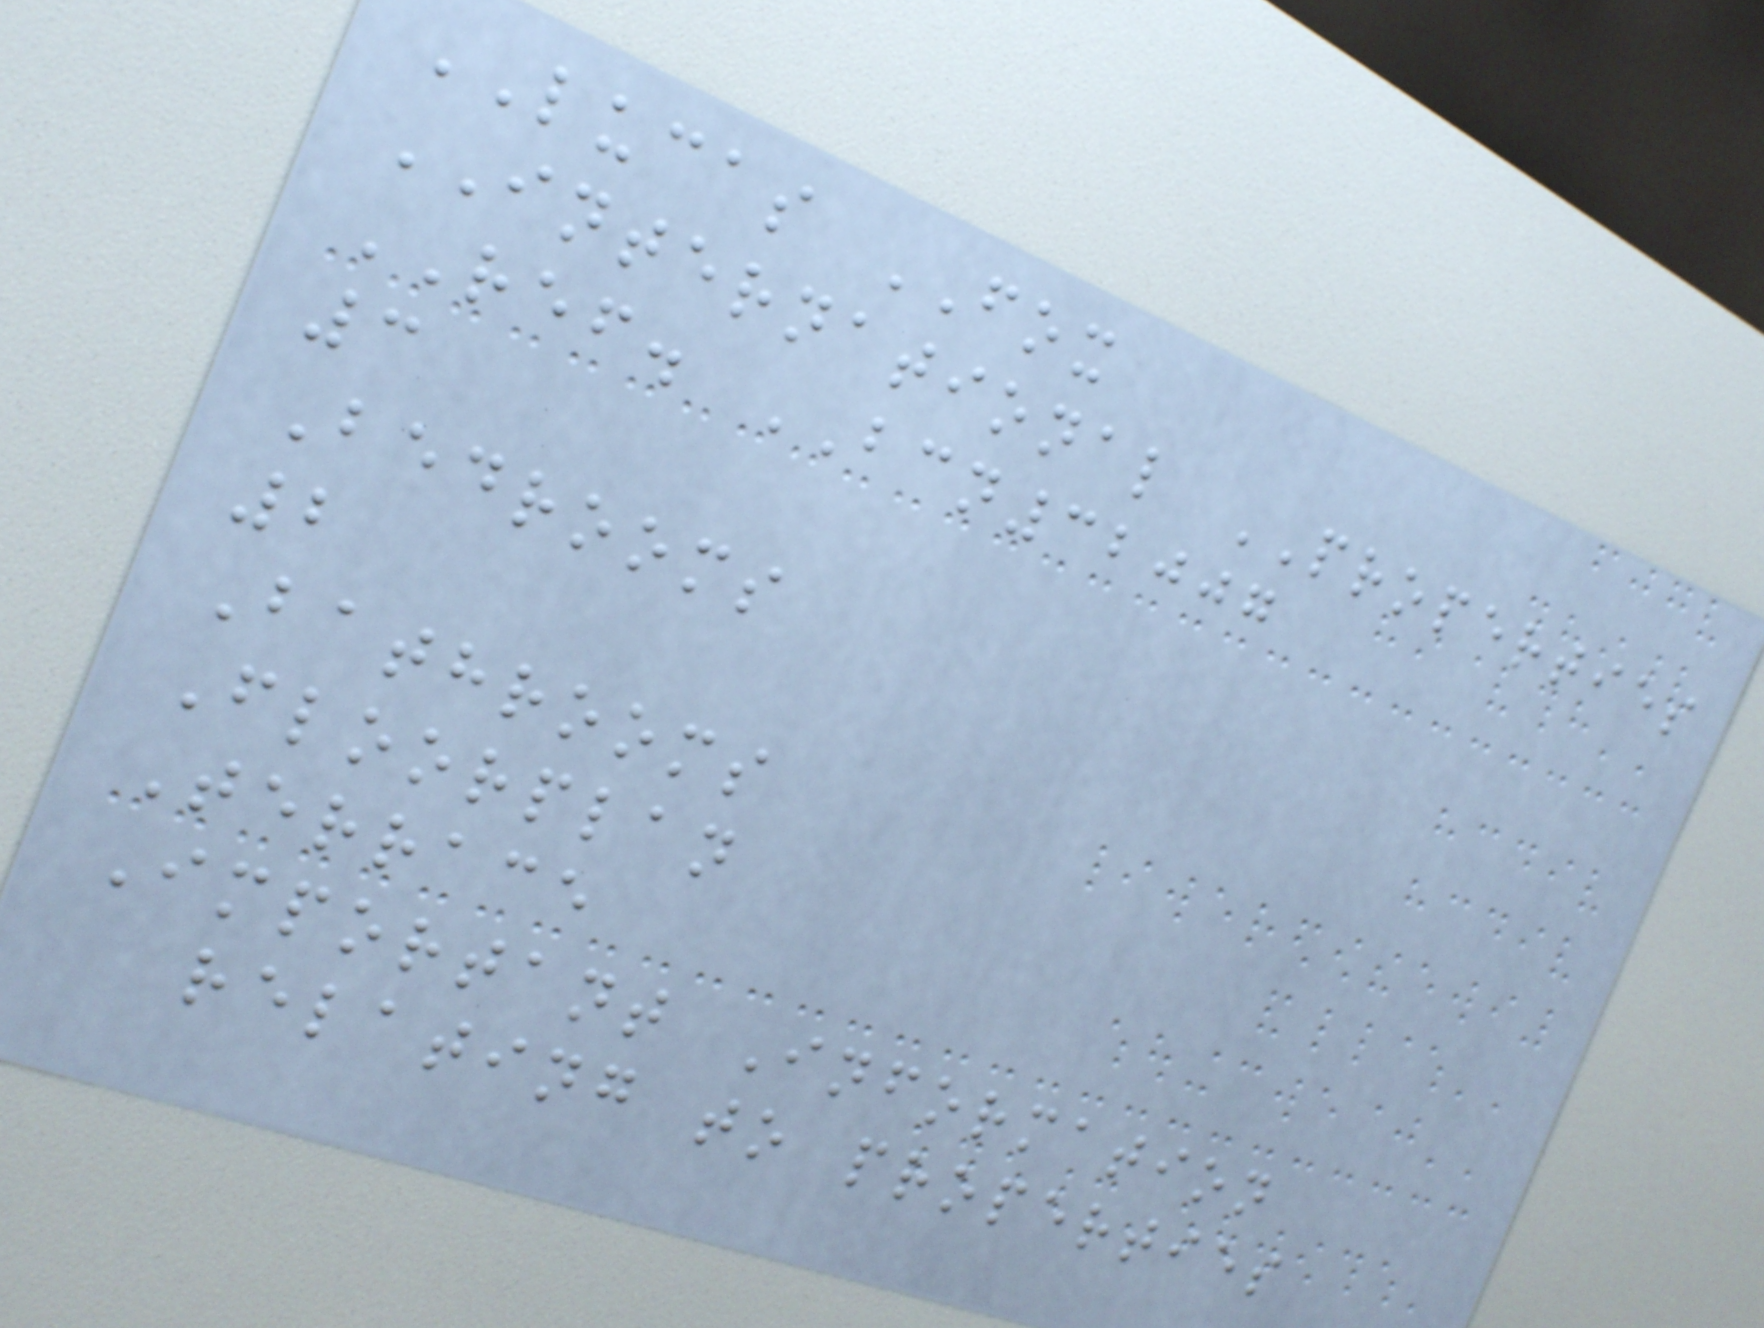LUCAS FOX
INTERNATIONAL PROPERTIES
REF. BCN32007
3
Bedrooms
2
Bathrooms
Floorplan
Terrace
Important Information
relating to properties
